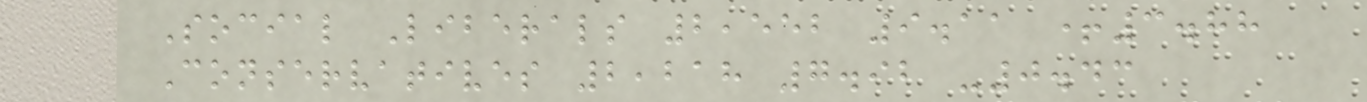Social Liberals 2,552 9.11 +3.88
Conservatives 2,218 7.92 -0.43
